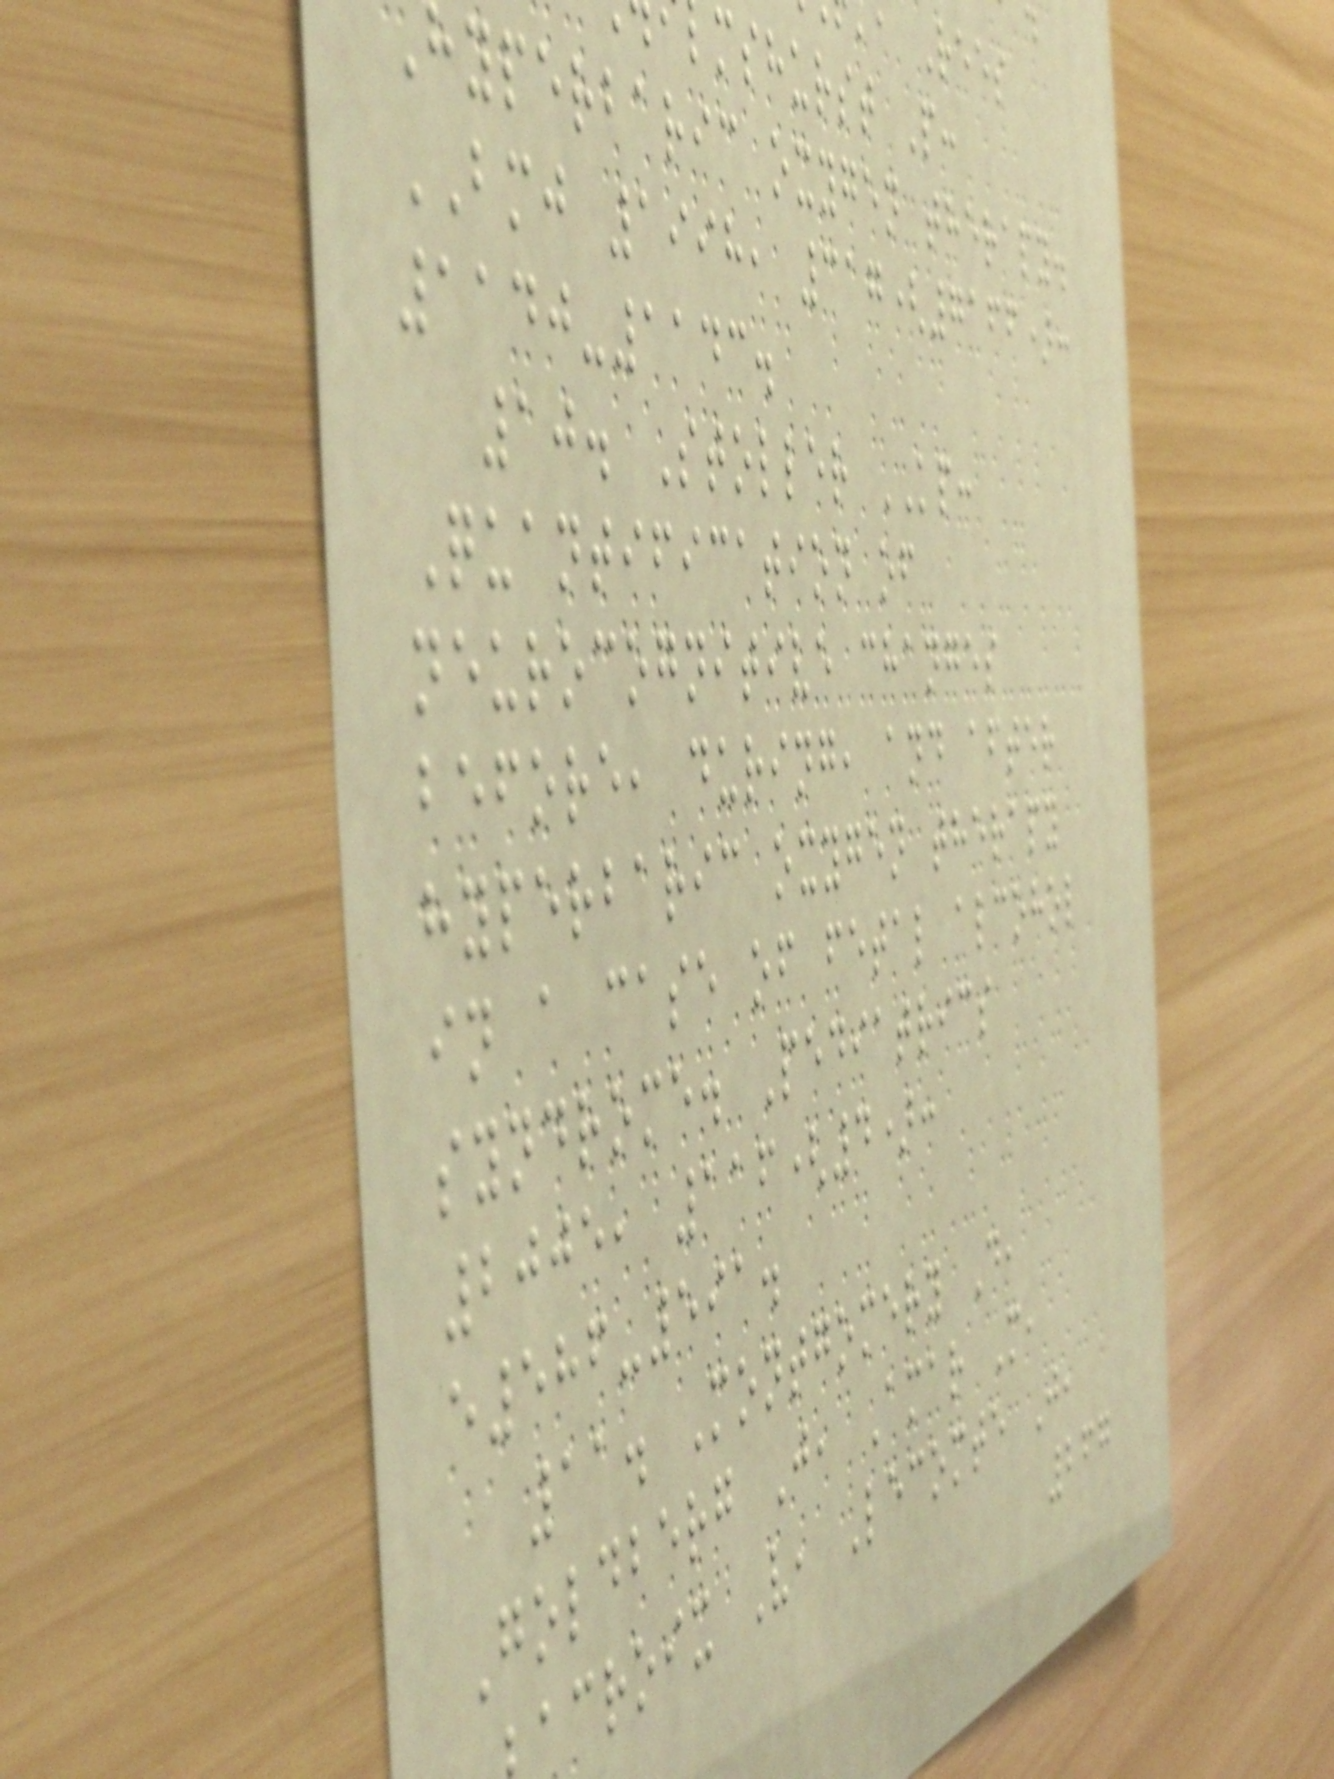mshurst P:
hyperbaric oxygen therapy.
BMJ 1998, 317(7166):
1140-1143.
10. Stoller KP:
Quantification of
neurocognitive changes
before, during, and after
hyperbaric oxygen therapy
in a case of fetal alcohol
syndrome. Pediatrics
2005, 116(4):
e586-591.
11. Montgomery D,
Goldberg J, Amar M,
acroix V, Lecomte J,
267
